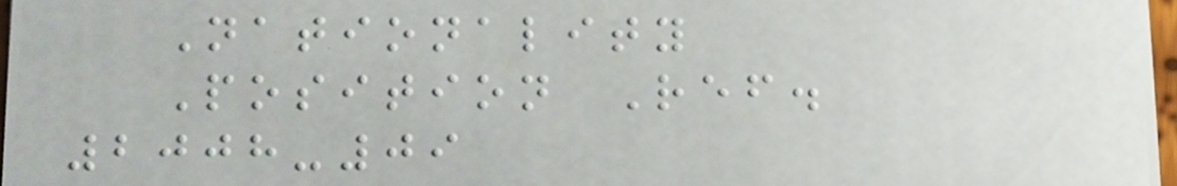Nationality
Position Ref.
2008-09
